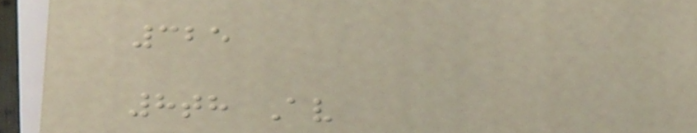325
8th Av
